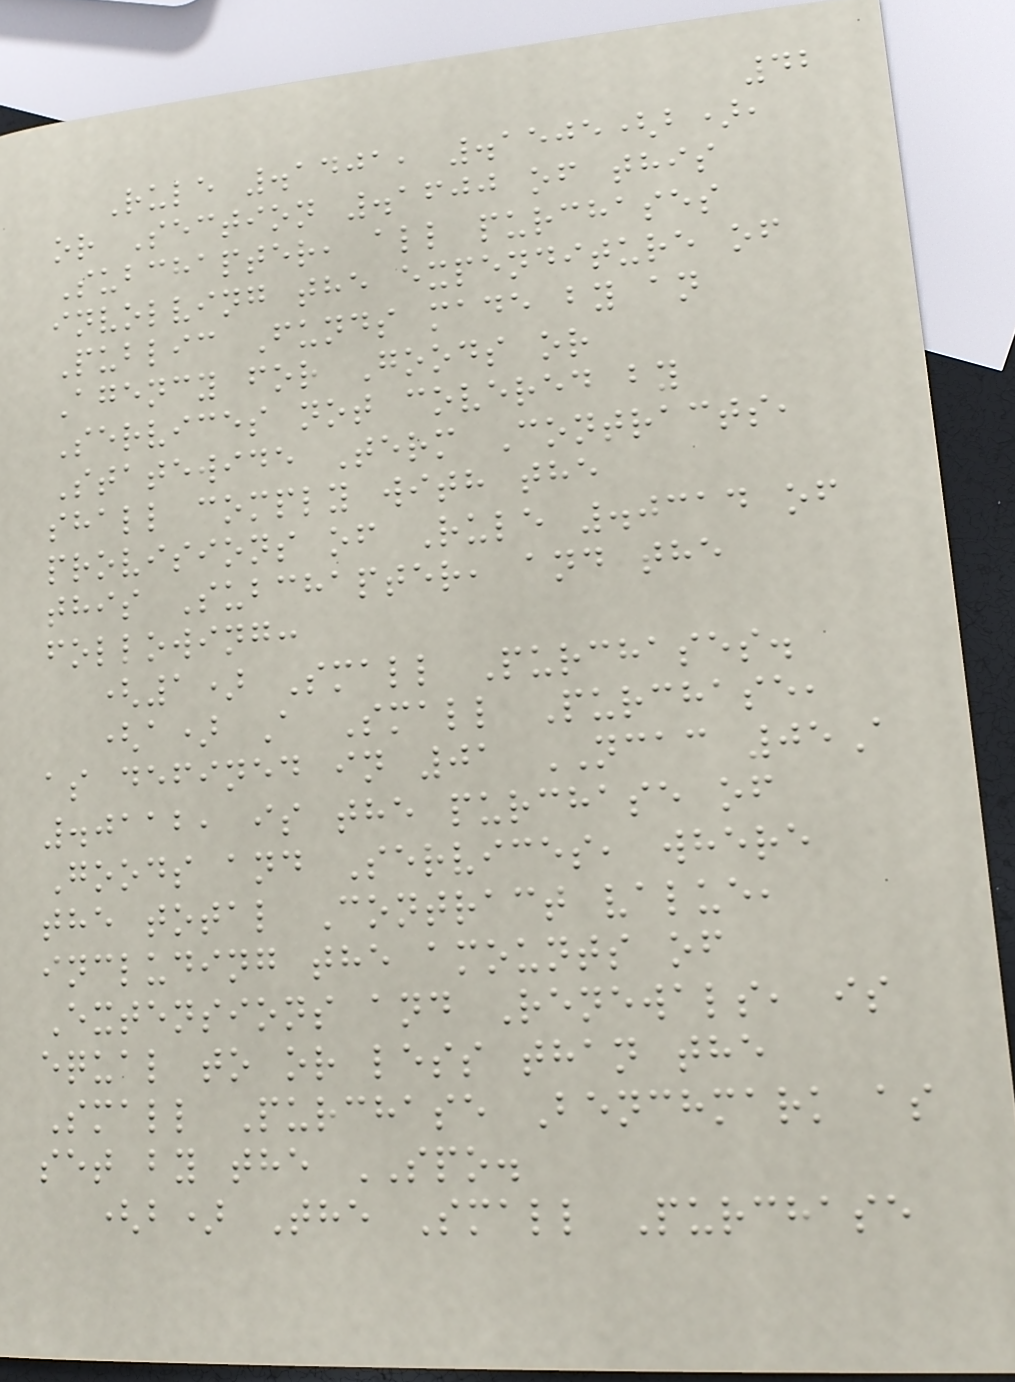42
Rule .1401, .1505(b),
or Section .1600 of this
Subchapter, all purchases
involving the expenditure of
Public Funds made by an
Agency for Goods or
Services not covered by
Statewide Term Contracts,
shall comply with the
provisions of Rule .0314 of
this Subchapter, and the
following:
(1) Small Purchases.
(a) A Small Purchase,
as defined in 01 NCAC 05A
.0112, is the purchase of
Goods and Services, where
the total Contract value,
including the amounts of
Extensions and Renewals, is
equal to or less than the
Small Purchase Benchmark as
set by the SPO.
(b) The Small Purchase
